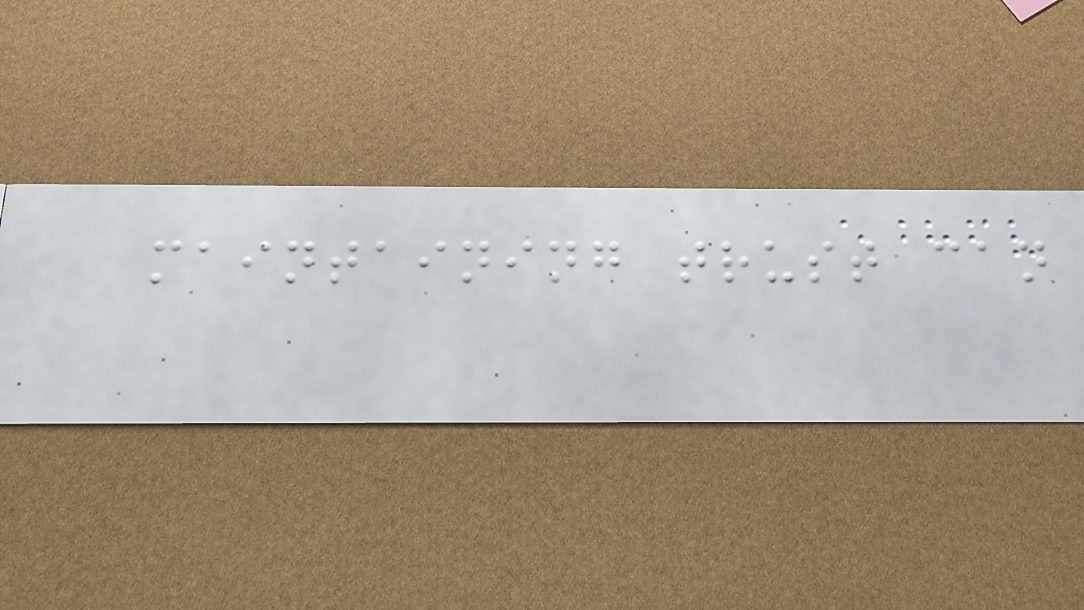maintaining trust can
